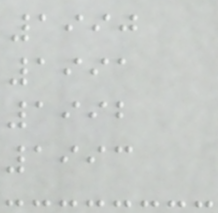1990
1991
1992
1993
